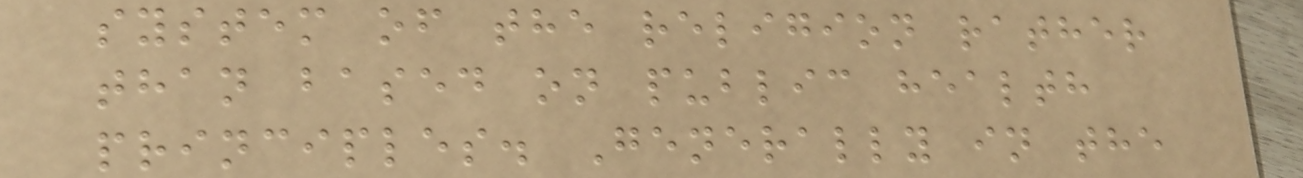system of the religion rather
than based on public health
principles. Generally in the
